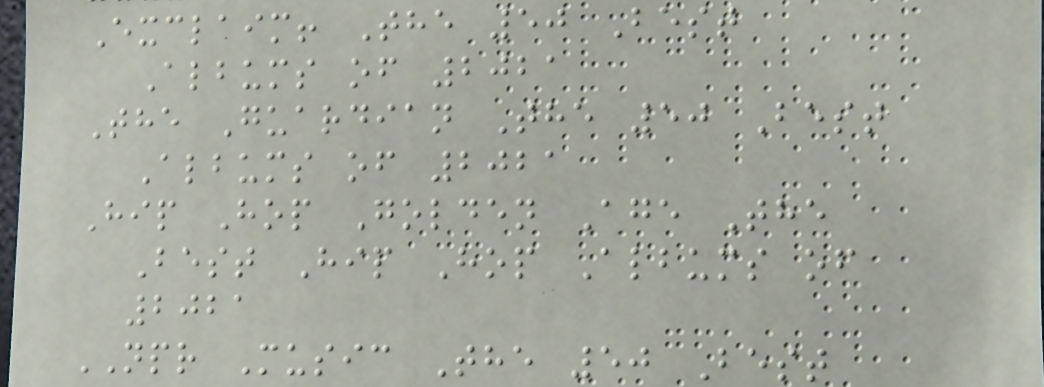Exclaim! The 50 Best
Albums of 2021
The Guardian The 50 Best
Albums of 2021
Hip Hop Golden Age The
Best Hip Hop Albums of
2021
NPR Music The 50 Best
